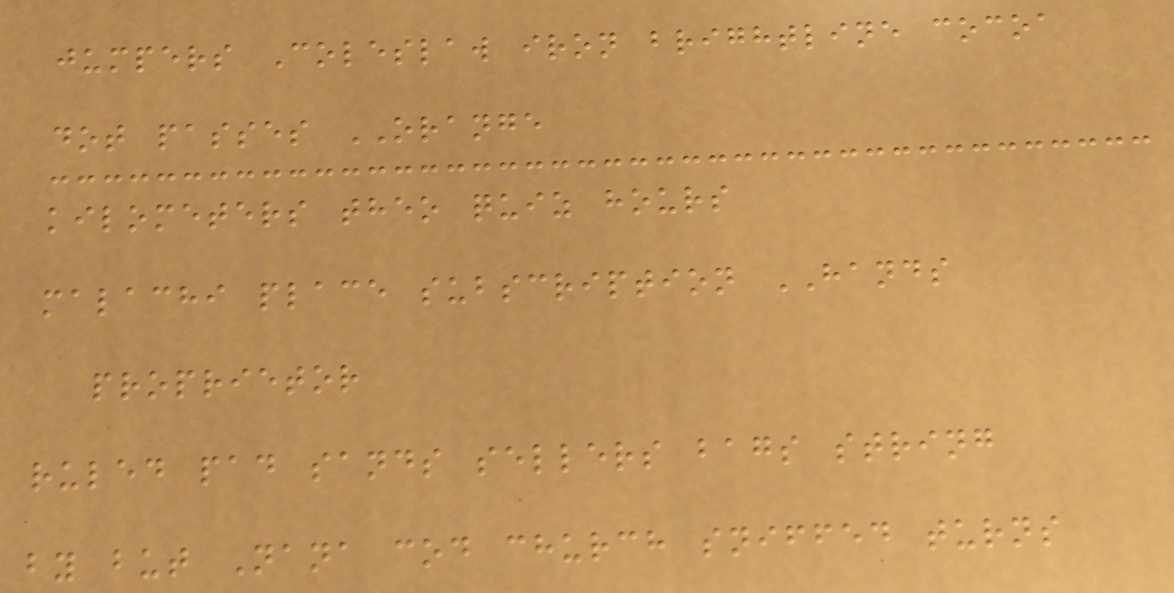jumpers Coleslaw iron brightline cocoa
dot passes ORANGE
kilometers theo quiz hours
malachi place subscription HANDS
proprietor
ruled pad sands sellers bags string
by but Nana cod church sniffed turns
